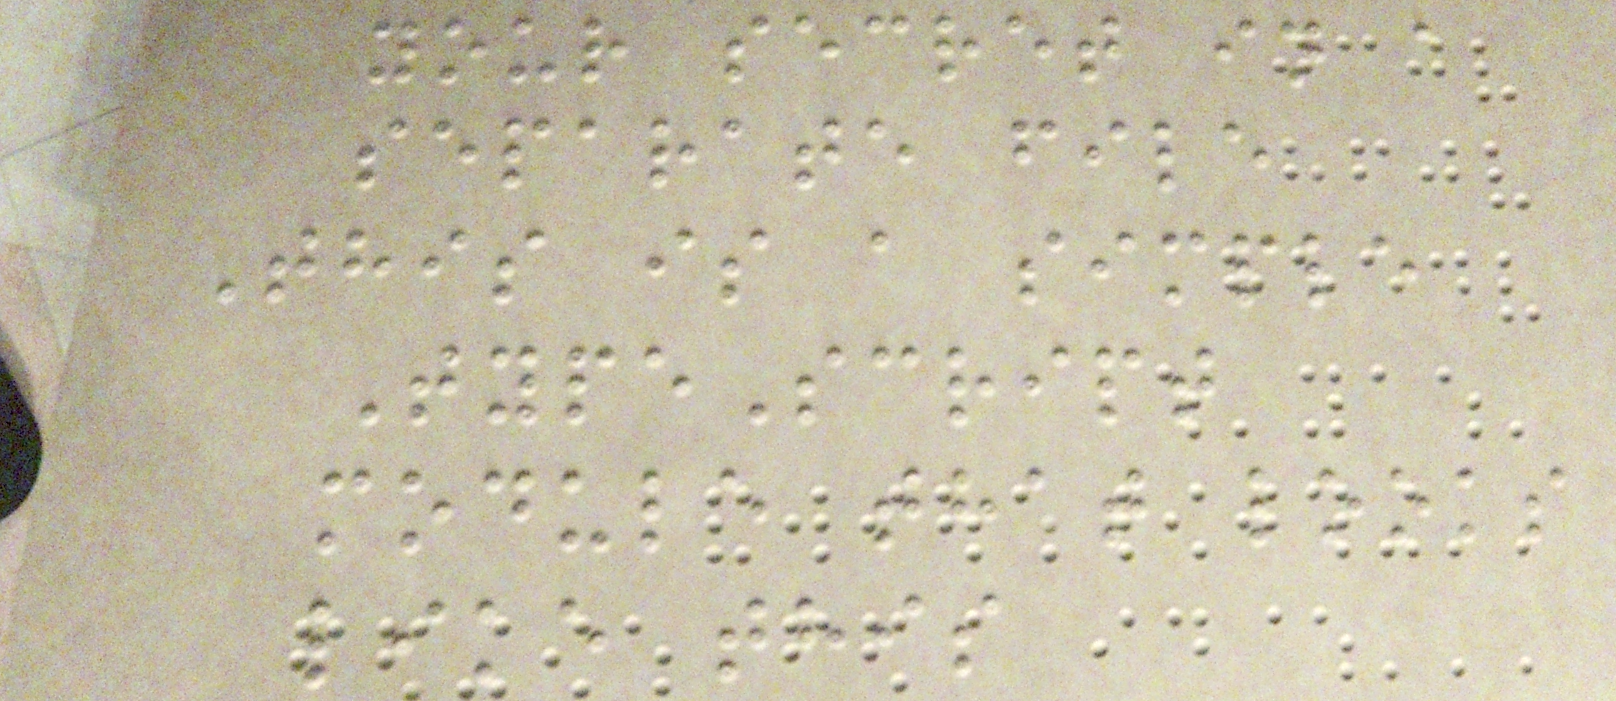your secret in a
separate file
This is a simple
TypeScript
module that looks
like this
